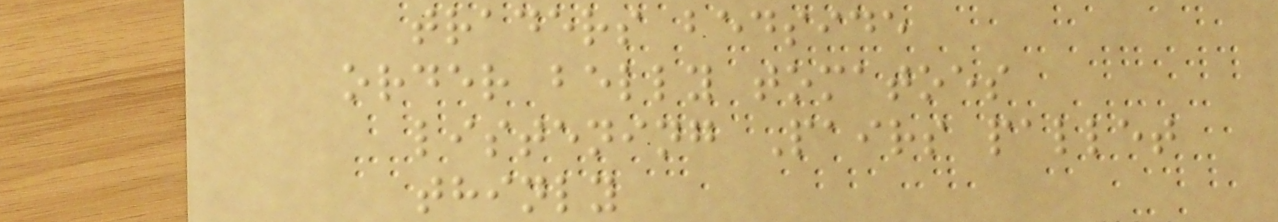traders bedside
order belly tomatoes
listening Pairs pallet
thinly
